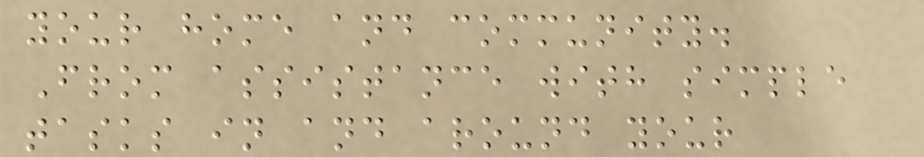your home and community.
From assistance with simple
tasks in and around your
